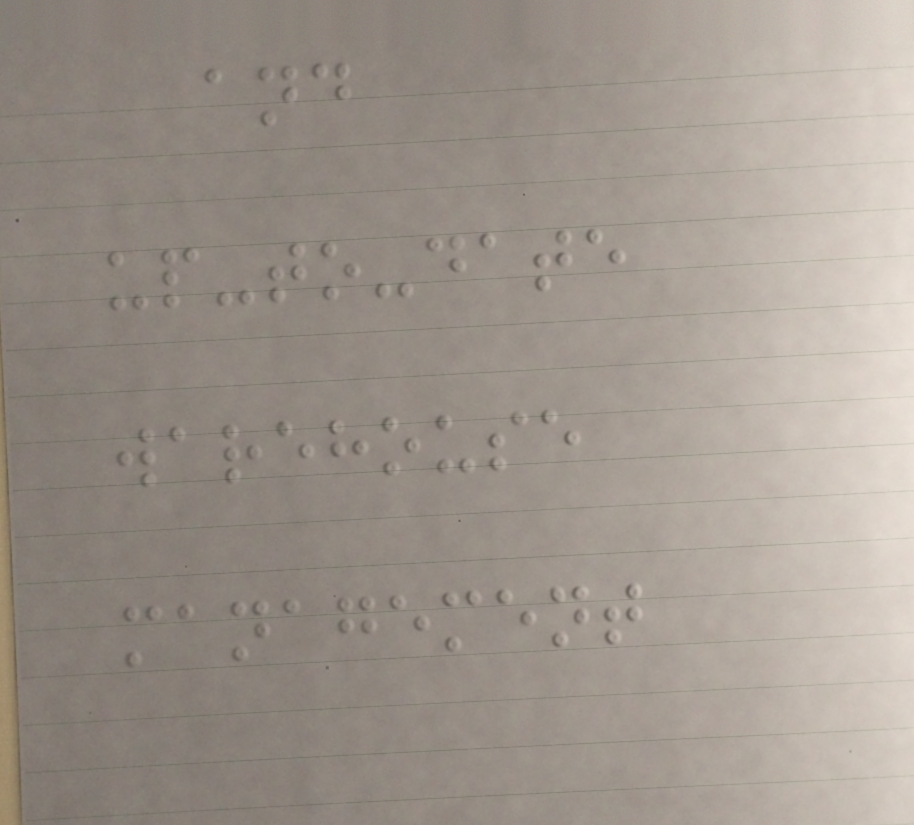and
up-to-date
warehouse
management
